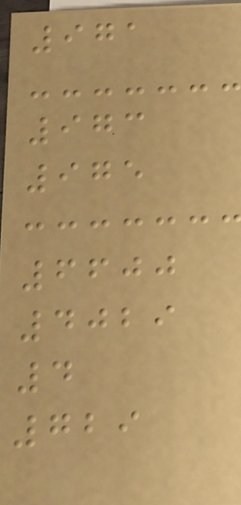971
973
975
6600
4029
4
729
